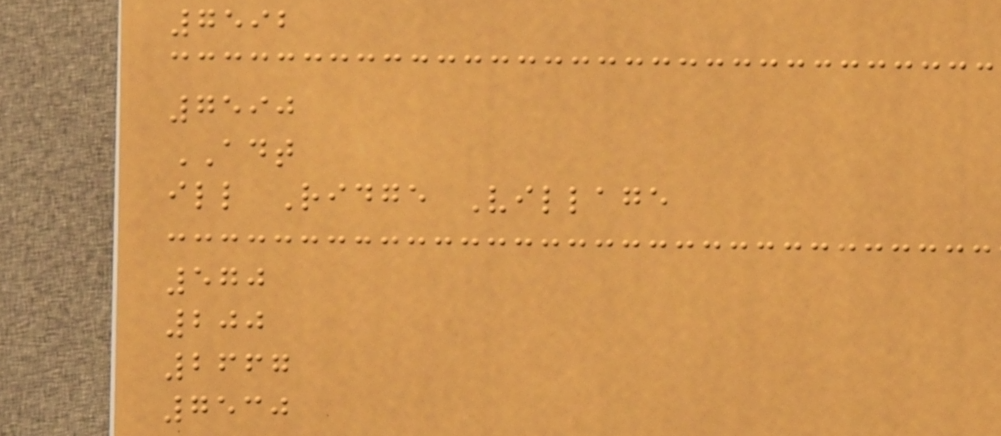7592
7590
ADT
ill Ridge Village
570
200
2667
7530
